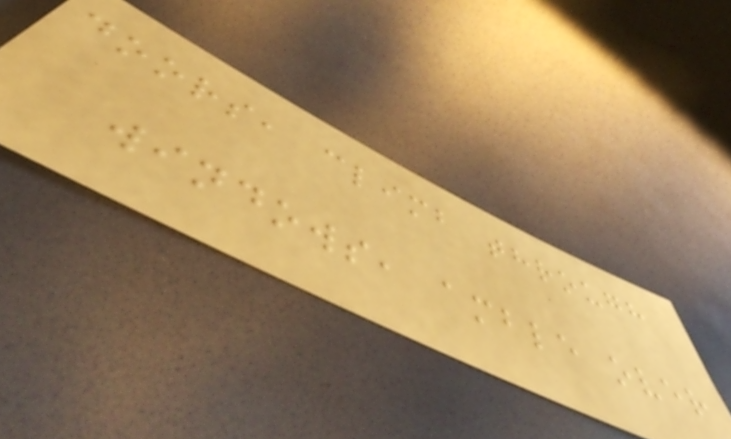doors, climb through
windows, amble over
